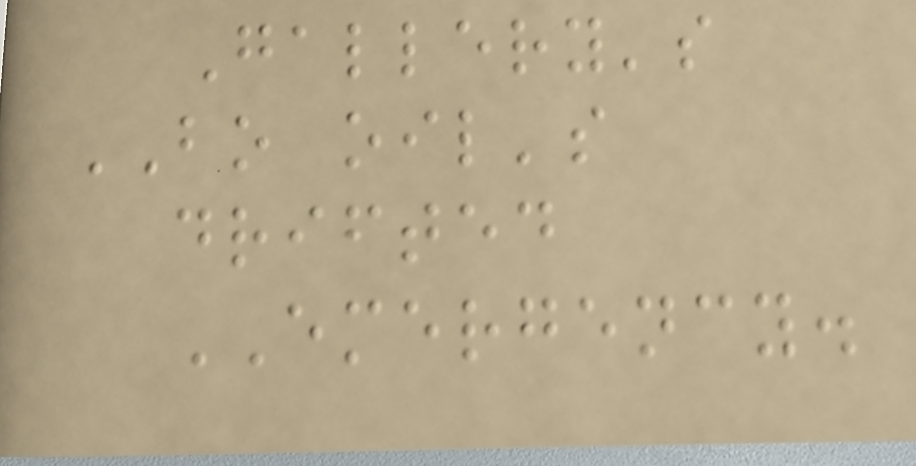Gallery's
BO oil's
drifted
EMERGENCY.
